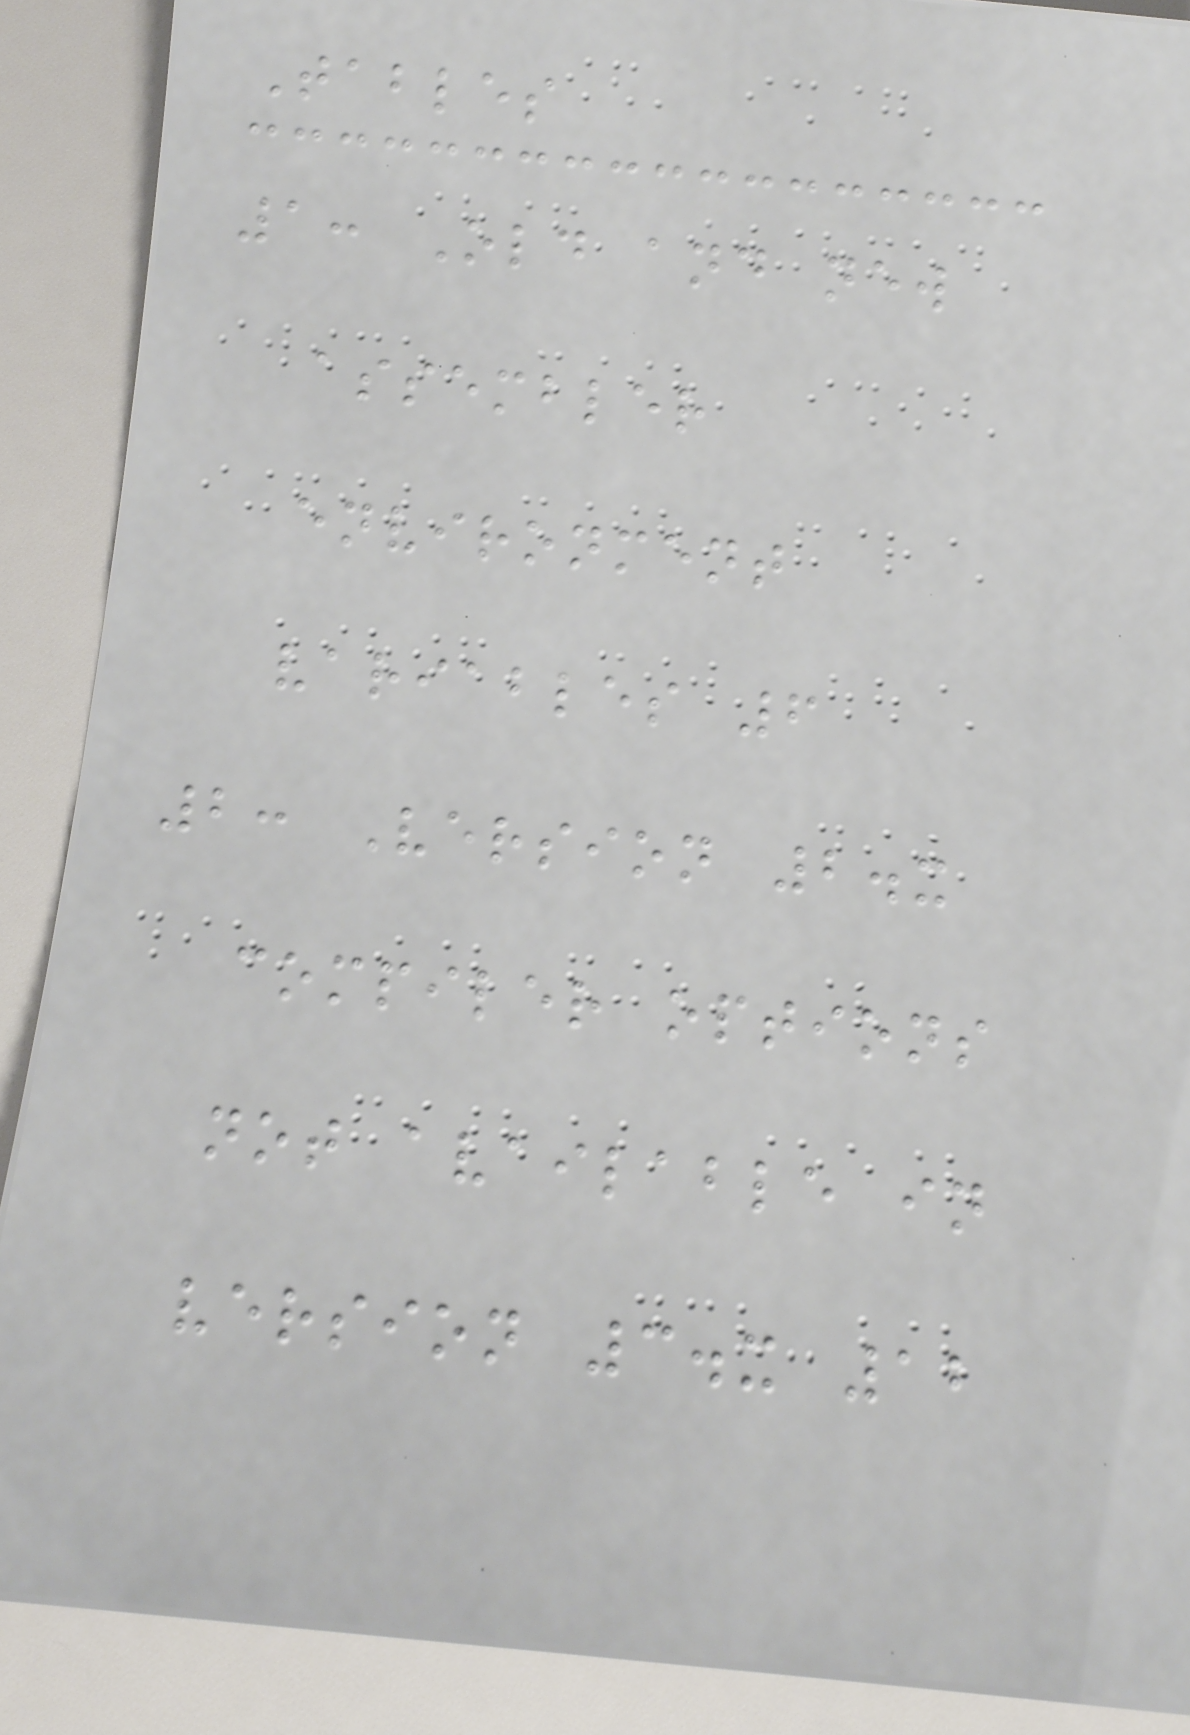Tables
1: Old and new
assembler
environment
variables 6
2: Version 2.x
compiler options
not available in
version 3.x 12
